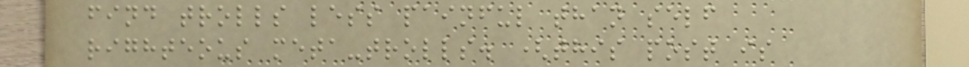find trolls less painful than self
righteous meta-trolls. (this post is
